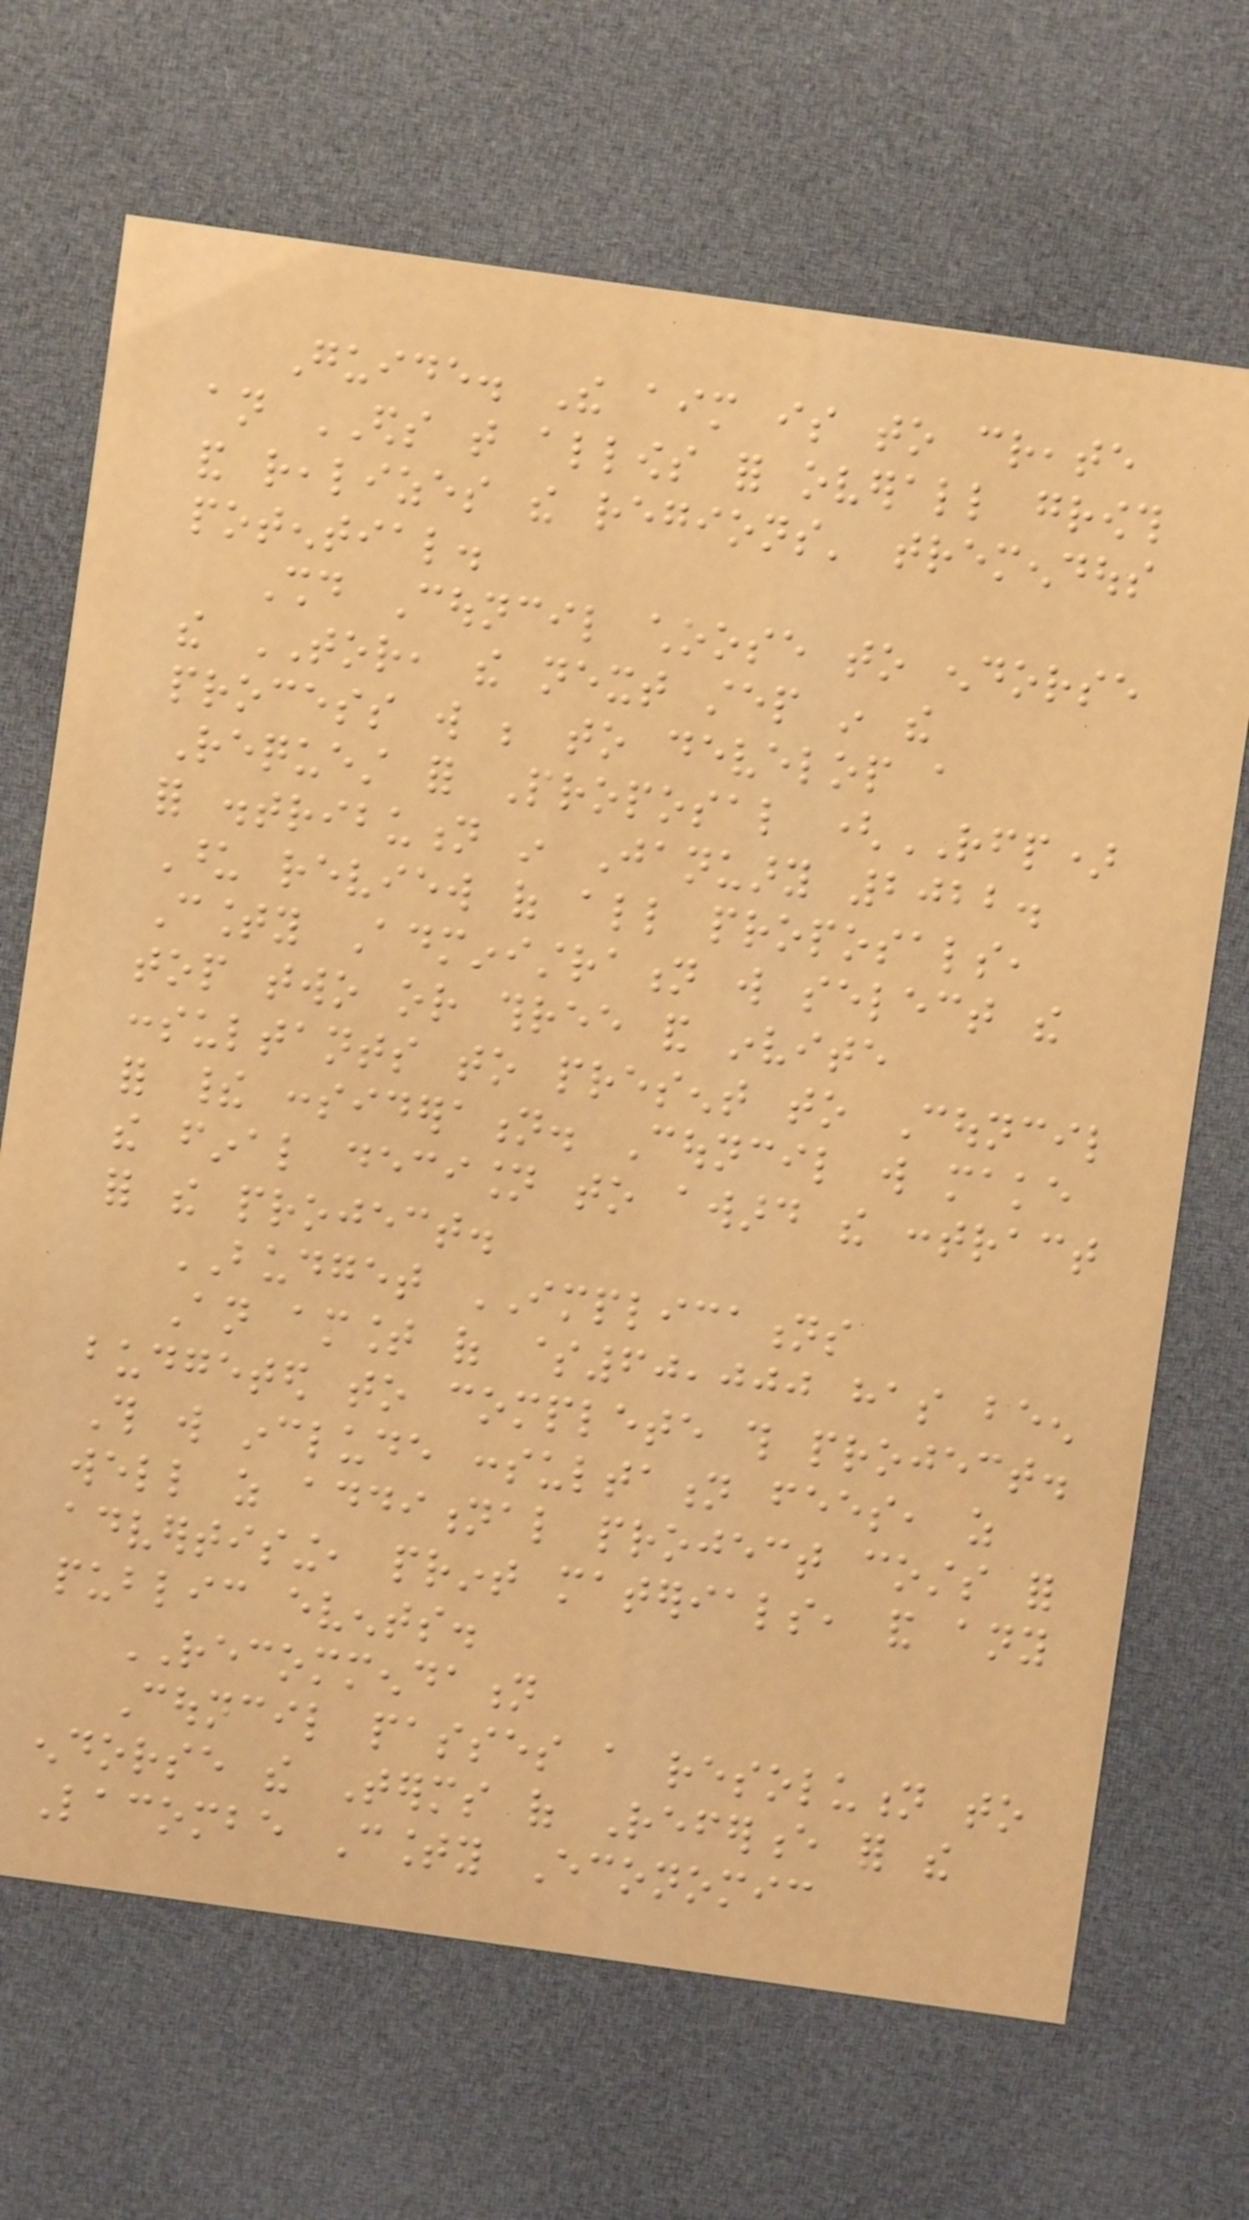Guide. The aim is to create
an EDS that allows for overall growth
and realizes the regions' tremendous
potential.
Should Council choose to endorse
the TOR, the next step in the
process will be to develop a
Request for Proposal (RFP)
for distribution in January 2022.
Upon review of all proposals,
County Administration will select the
top two or three and invite
consultants to present to Council
for their consideration. Council will make
the final decision to award the contract
for the project.
BUDGET IMPLICATIONS
An amount of $60,000 has been
budgeted to complete this project.
This will include consultation fees, as
well as additional project costs for
advertising, print materials, and any
public events.
RECOMMENDATION
Council passes a resolution to
endorse the Terms of Reference for the
Lacombe County Economic
